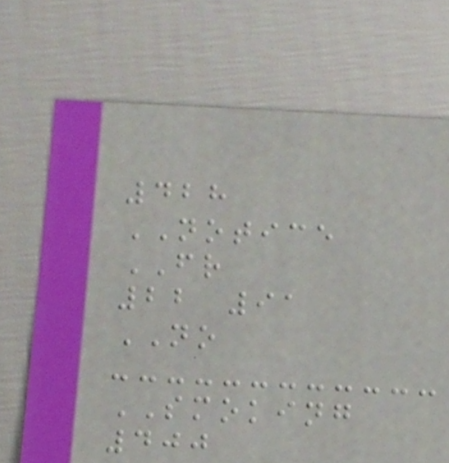428
NOTICE
FR
22 91
NO
SMOKING
400
